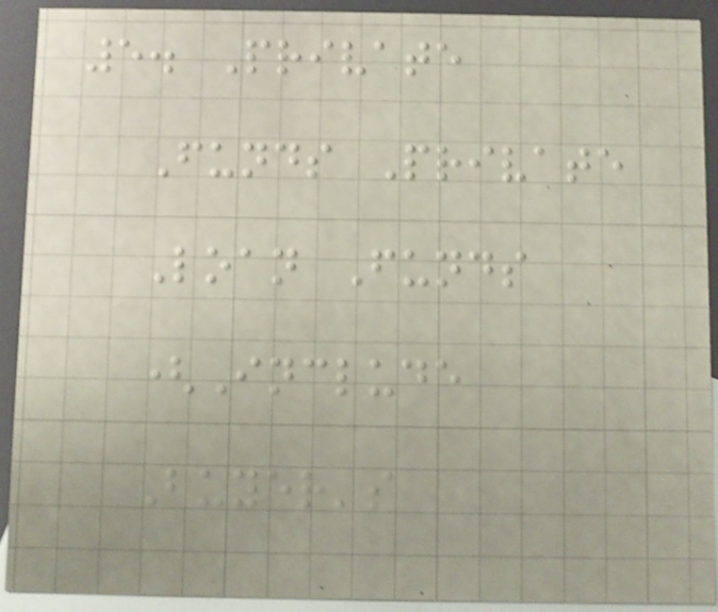5. Private
Funds Private
Loan Funds
(Include
Buyer's
